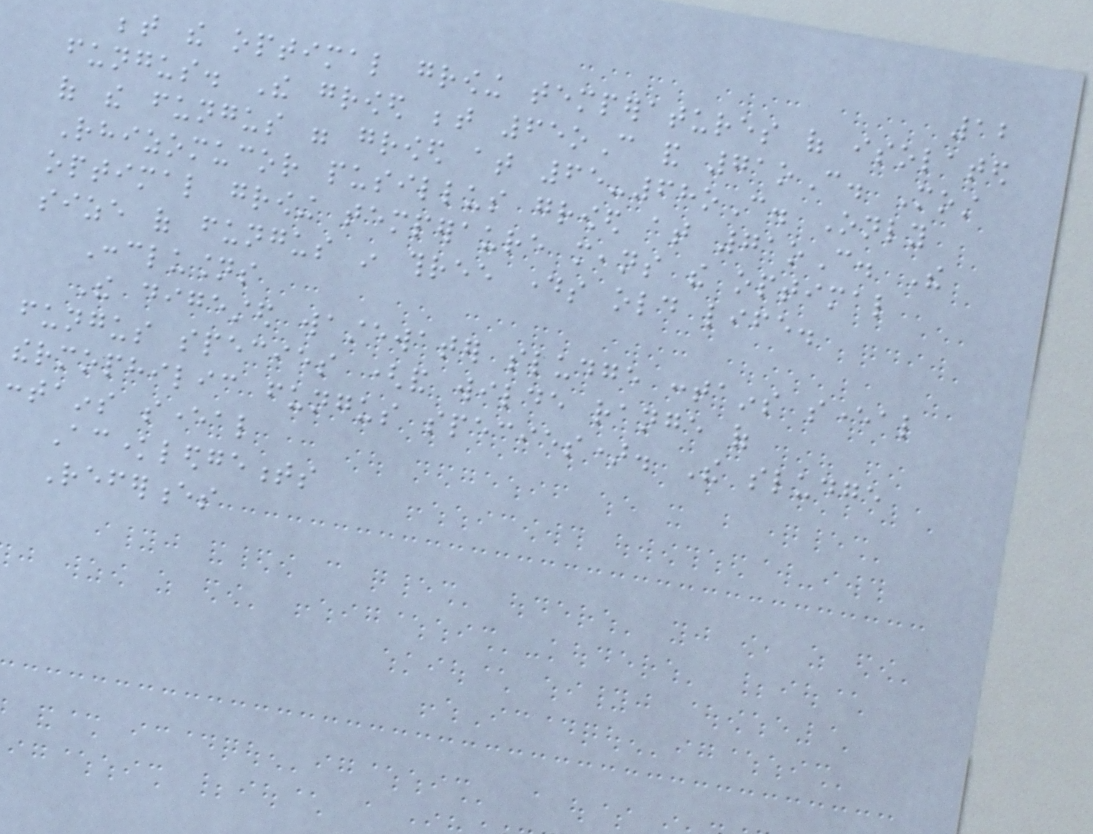12
between the optimal growing temperatures of isolated
fungus. The growed between 65oC and 71oC. Most
of the fungus were growed at 65-68oC. Only
Rhizomucor pusillus growed at 71oC. The
optimal growing temperaure means the optimal
size of fungus in three days old life.
Conclusions
The digested wastewater sludge contains several
fungus species (and wilde range of
thermophilic fungus species). The sludge
contains several
Acknowledgements
References
